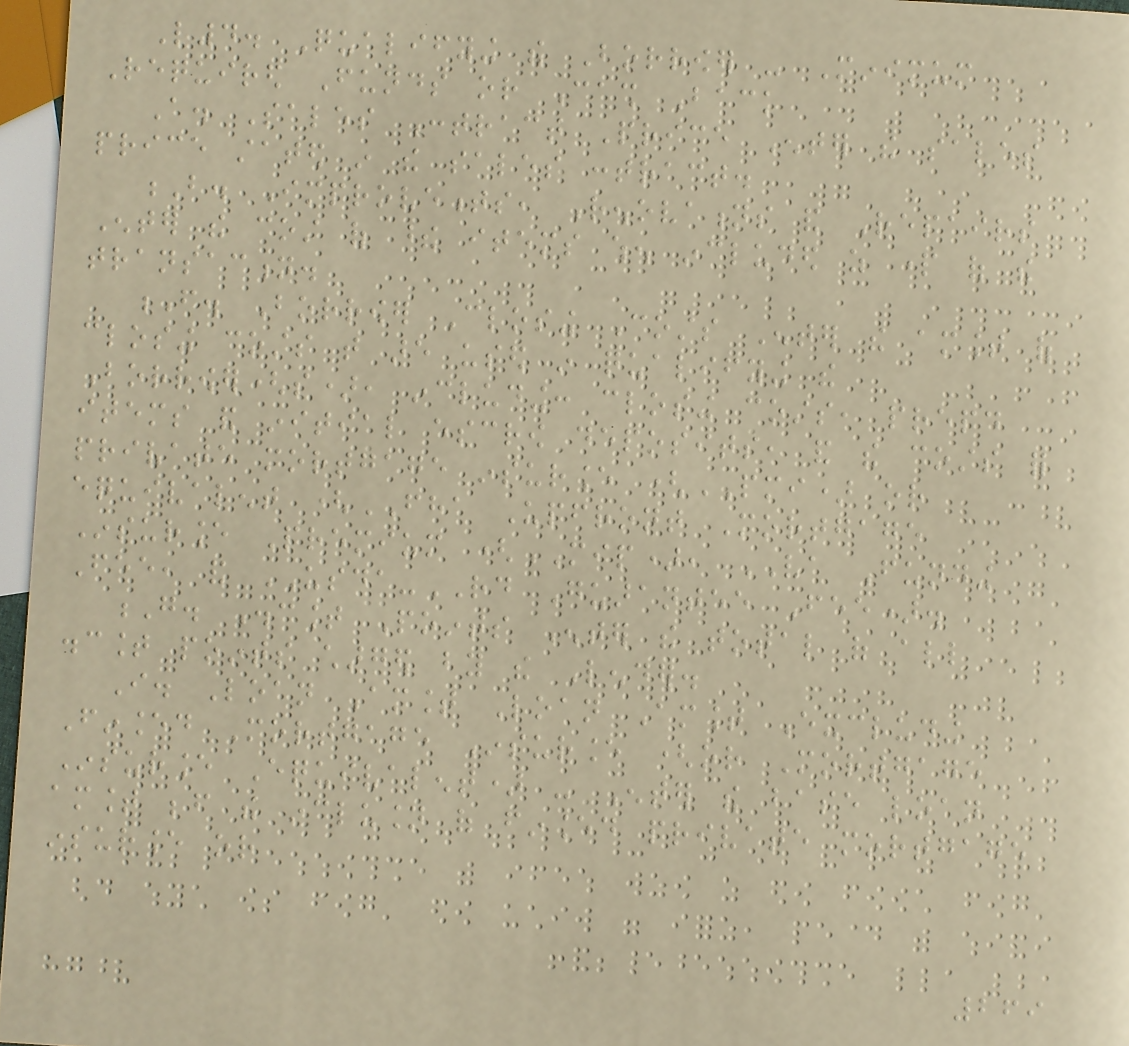L4. Qualifying the Borrower - Minimum
Required Funds or Cash Back
A. Sales Contract Price Enter the sales
price stated in the sales contract.
B. Improvements, Renovations and Repairs
Enter the cost of these items when included as part of the
transaction.
F. Borrower Closing Costs Enter the amount of
closing costs that are used in qualifying the
Borrower(s), including: closing costs, prepaid
items and initial escrow deposits, and the costs for
private mortgage insurance (PMI) or
equivalent (FHA Upfront Mortgage
Insurance Premium (MIP), VA Funding
Fee, and USDA-RD Guarantee Fee).
G. Discount Points Enter the total of all
discount points charged by the Lender.
I. Loan Amount Loan Amount Excluding
Financed Mortgage Insurance (or Mortgage
Insurance Equivalent) - Enter the base loan
amount before the inclusion of financed private mortgage
insurance or
269
